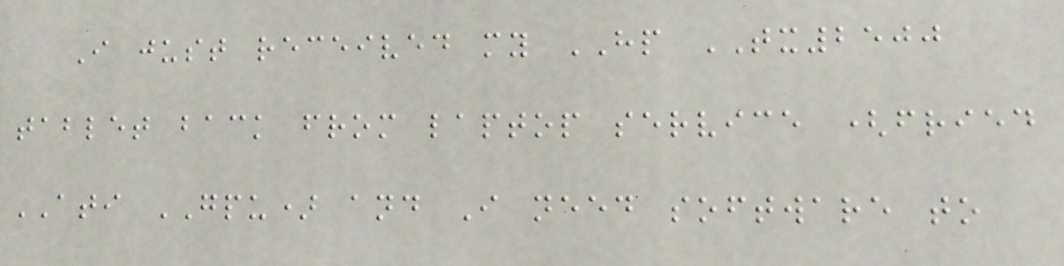I just received my HP TX2500
tablet back from laptop service (fried
ATI GPU) and I need software to
